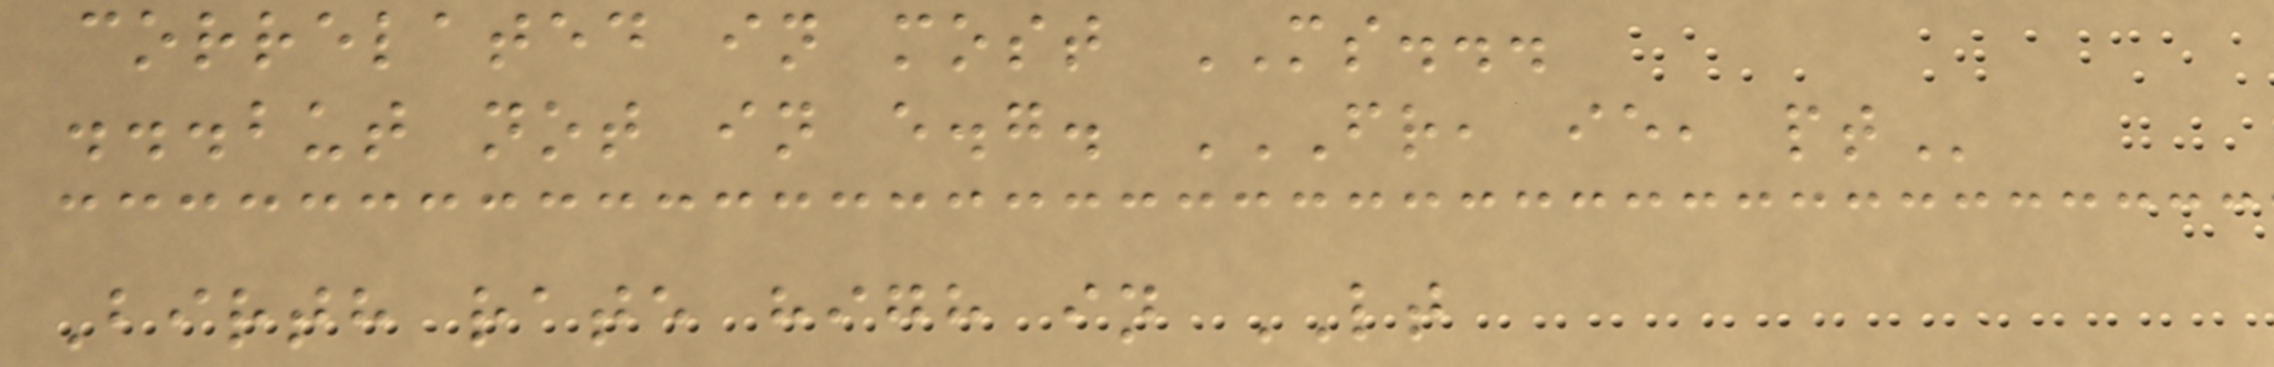correlated in most MS...
...but not in e.g. FR, IE, PT
Birth rate high in LT
